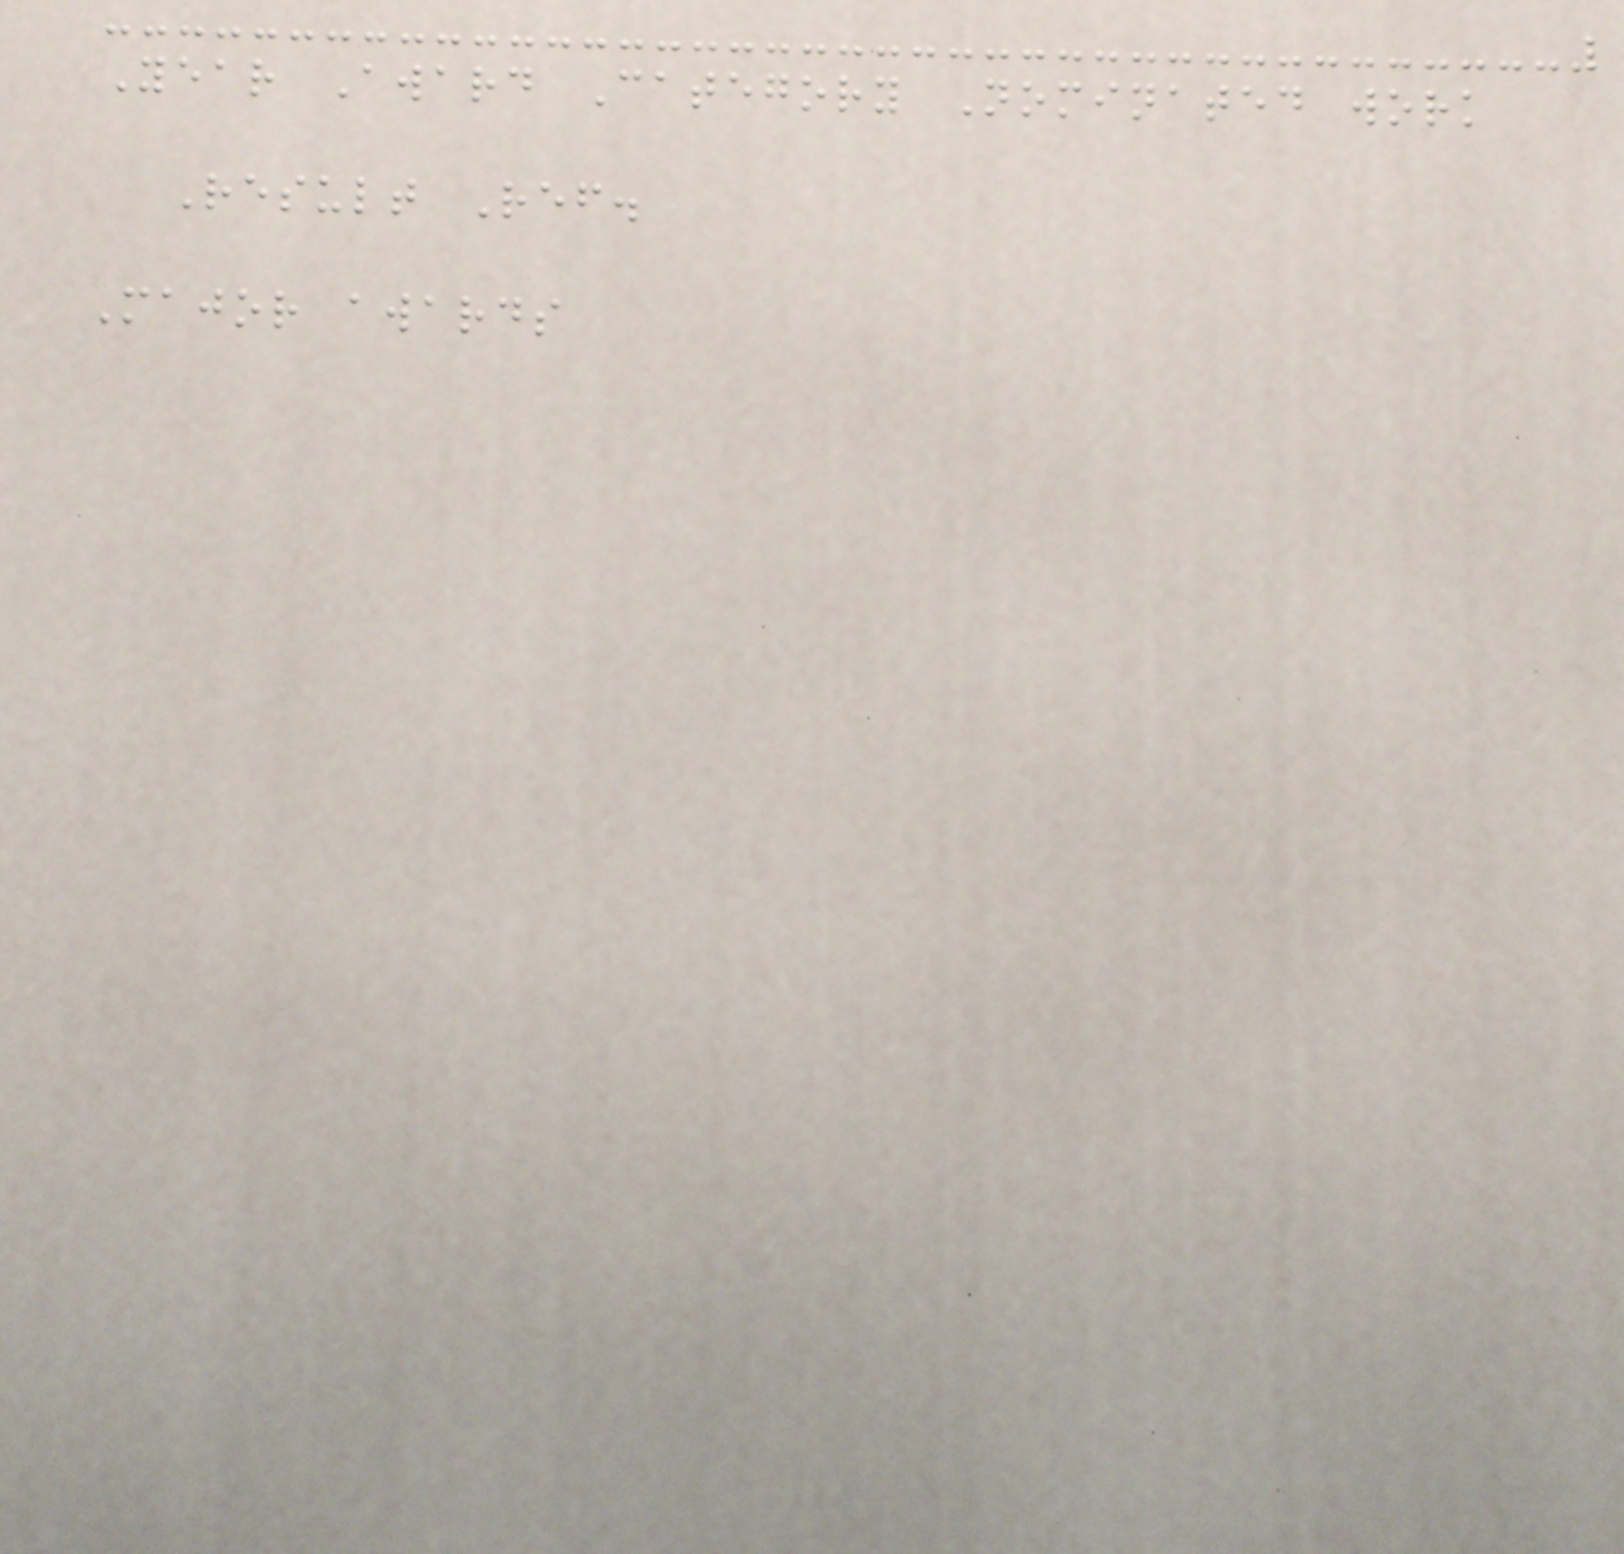Year Award Category Nominated work
Result Ref.
Major awards
